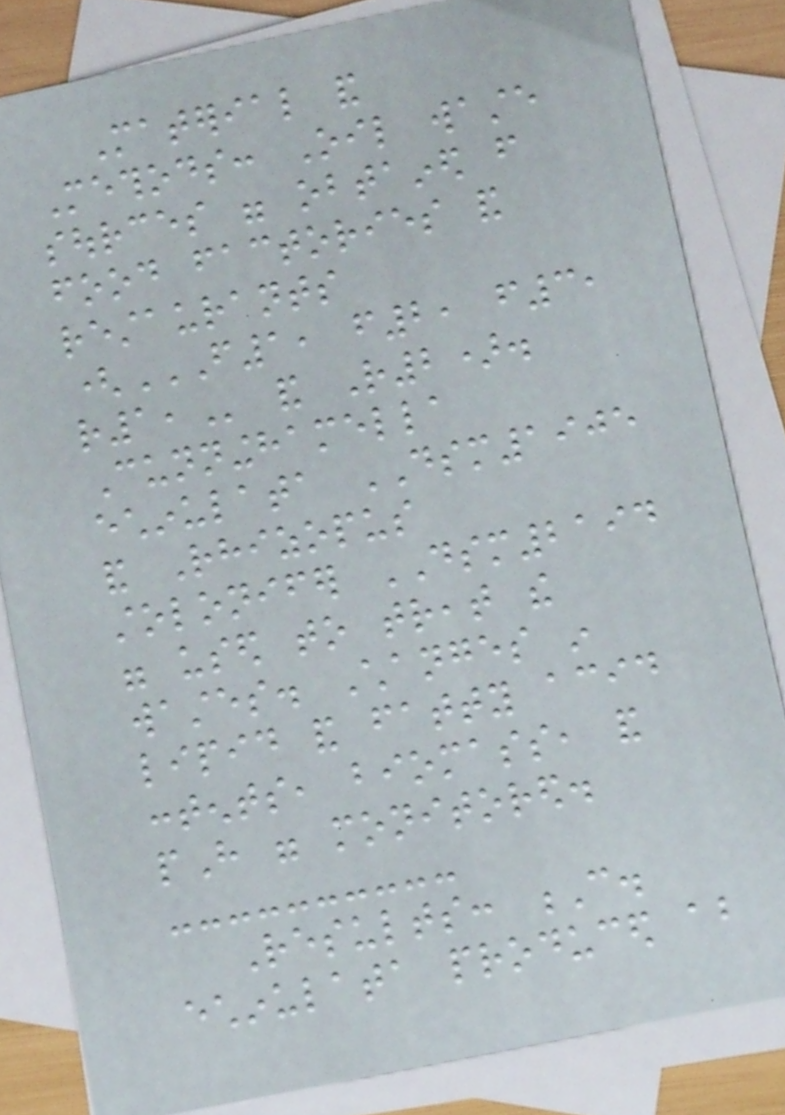Material and
Methods: Oil waste
sources were obtained from
food factories and
restaurants
(F1, F2, F3,
R1, and R2).
Cunninghamella
echinulata DSM1905
and Rhizopus
stolonifer DSM2194
were used to treat the
wastes. Changes in
lipid and fatty acid
contents, biomass, and
pH were monitored.
Results: C.
echinulata produced about
